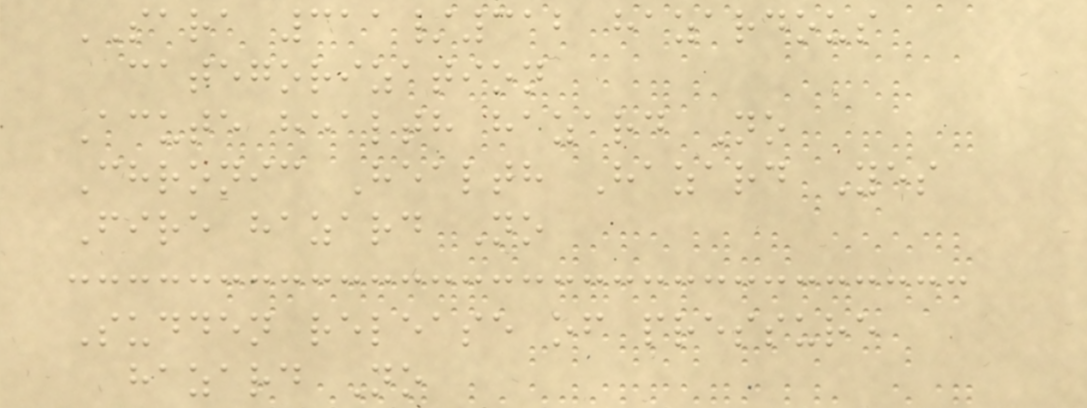SARA 311/312 hazardous
categorization
Acute health hazard No
Chronic Health Hazard Yes
Fire hazard No
Sudden release of pressure
hazard No
